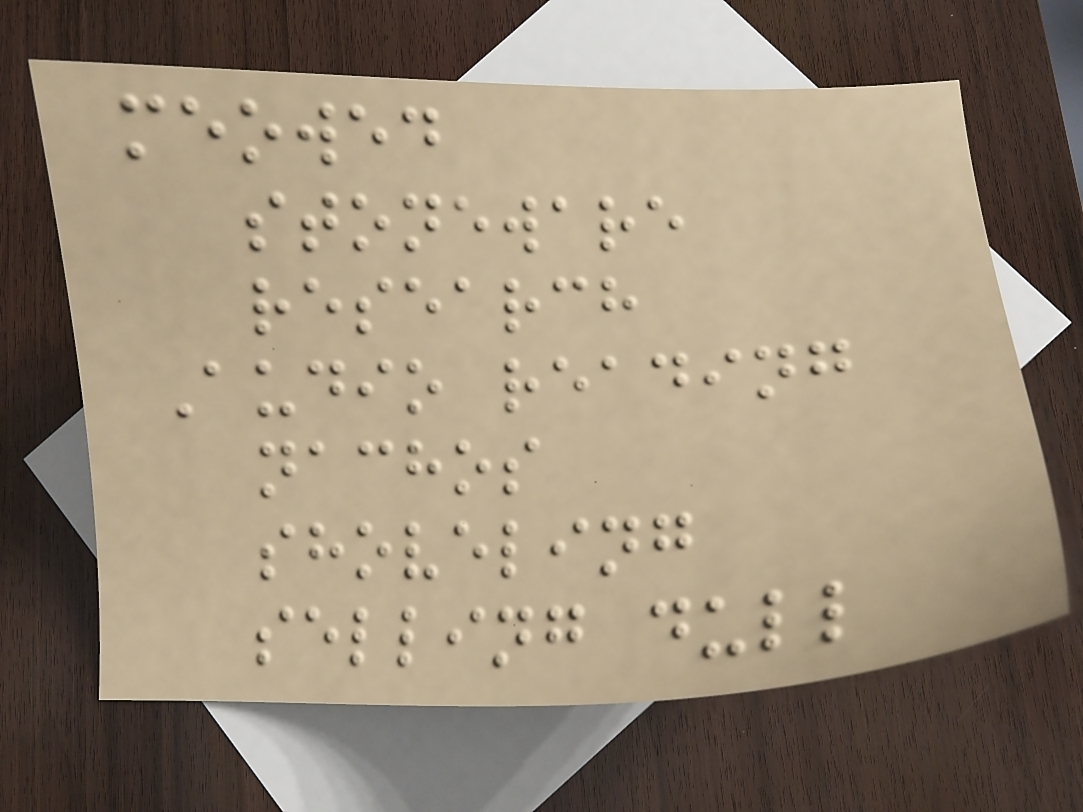meowed
stoneware
research
Audio reading
nachos
shoveling
selling dull
